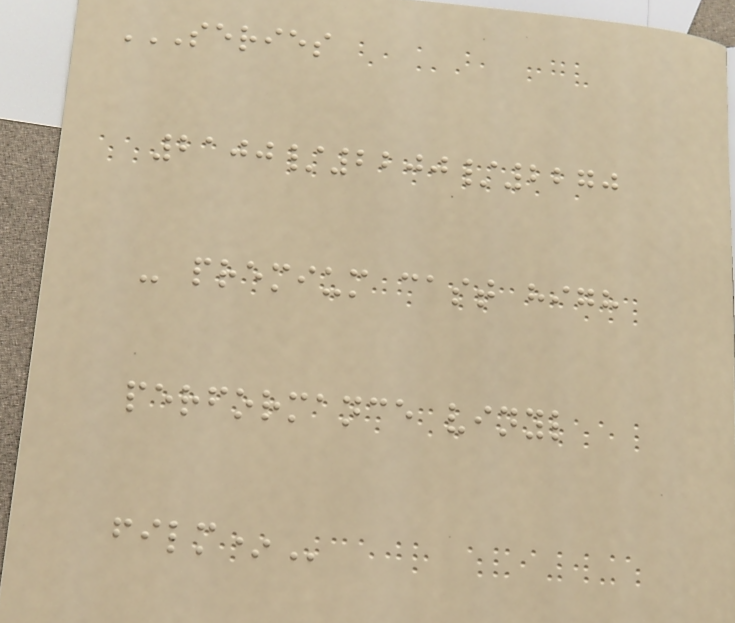SERIES
2100/2200/2270
- PREMIUM CAST HIGH
PERFORMANCE VINYL
FILM*
